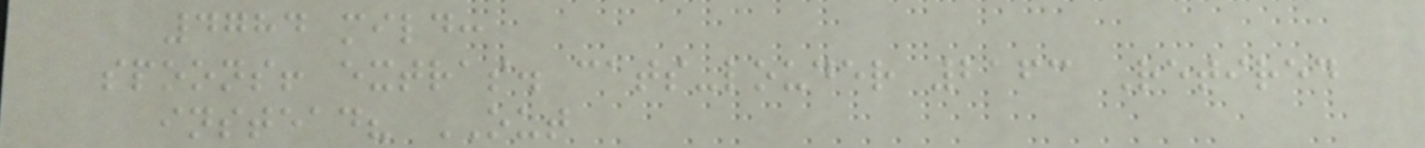4784 mild:
spoons! extras. cats-louder 2163 Retired
instead? OUT
